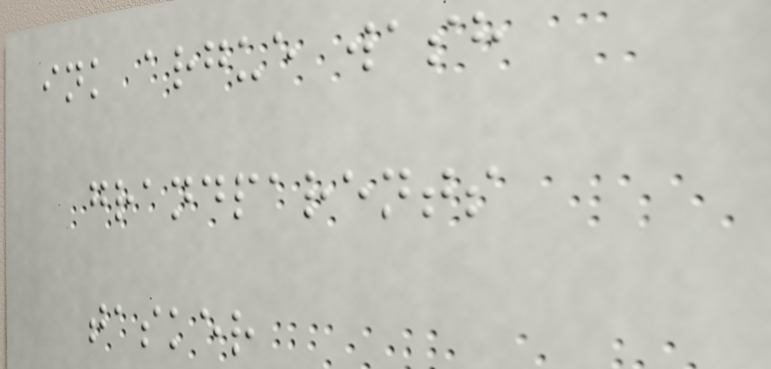ink argue wash
grandparents
tasker
